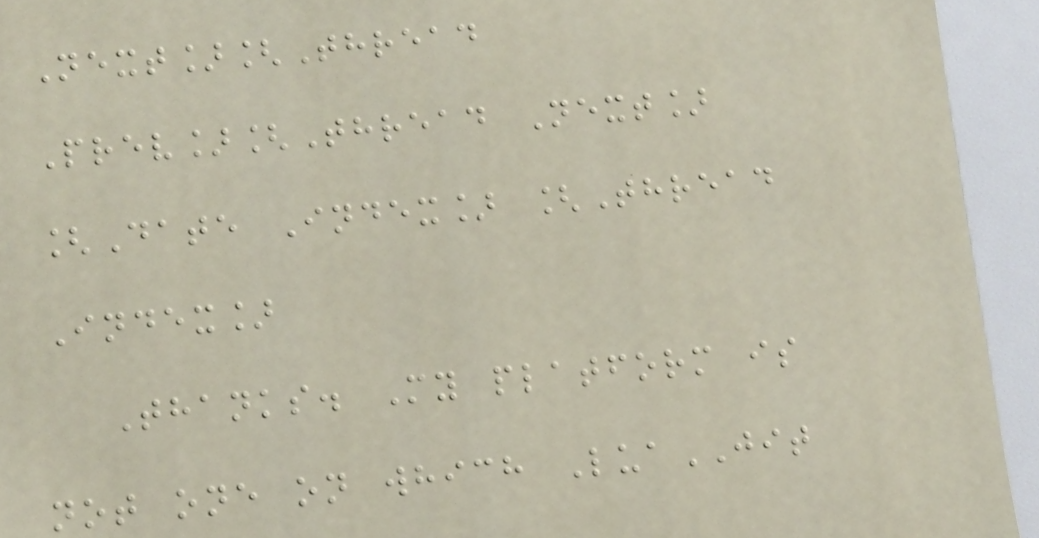Next][Thread
Prev][Thread Next]
[Date Index] [Thread
Index]
Thanks. My platform is
not one on which LuaJIT
